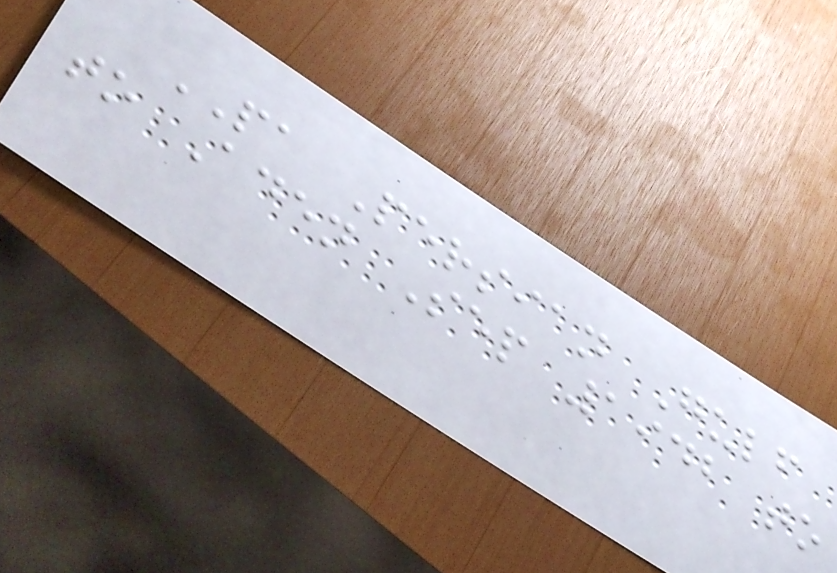PA Persian Gulf
to Aden Sep 1942 to
